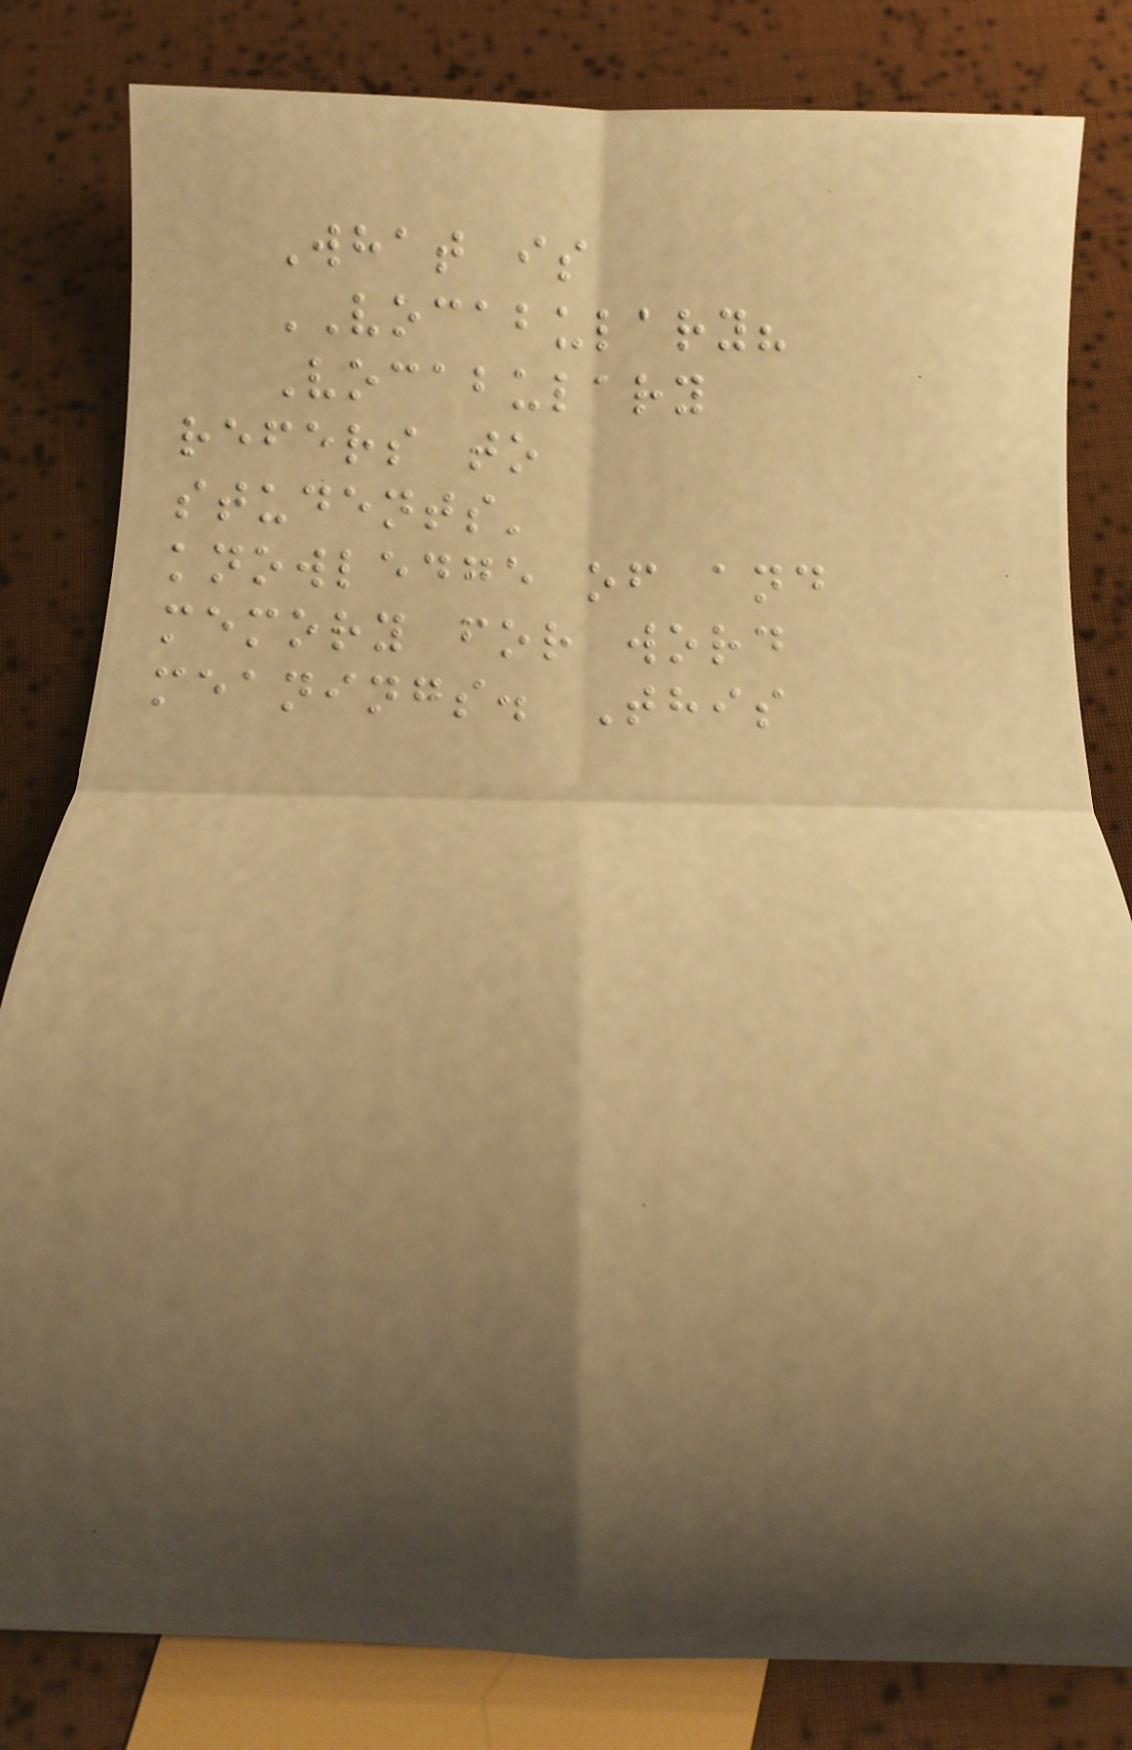What is
VOCABULARY?
Vocabulary
refers to
students'
knowledge of and
memory for word
meanings. This
